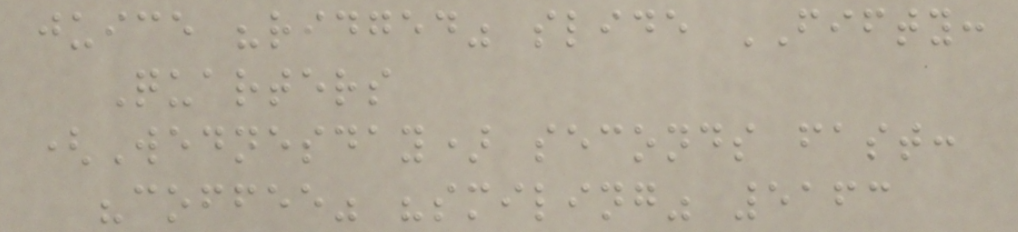juice "ridged" slide FIFTY:
Quarters
(Wednesday) seconds fast:
"coffee" "smiling" 5163
